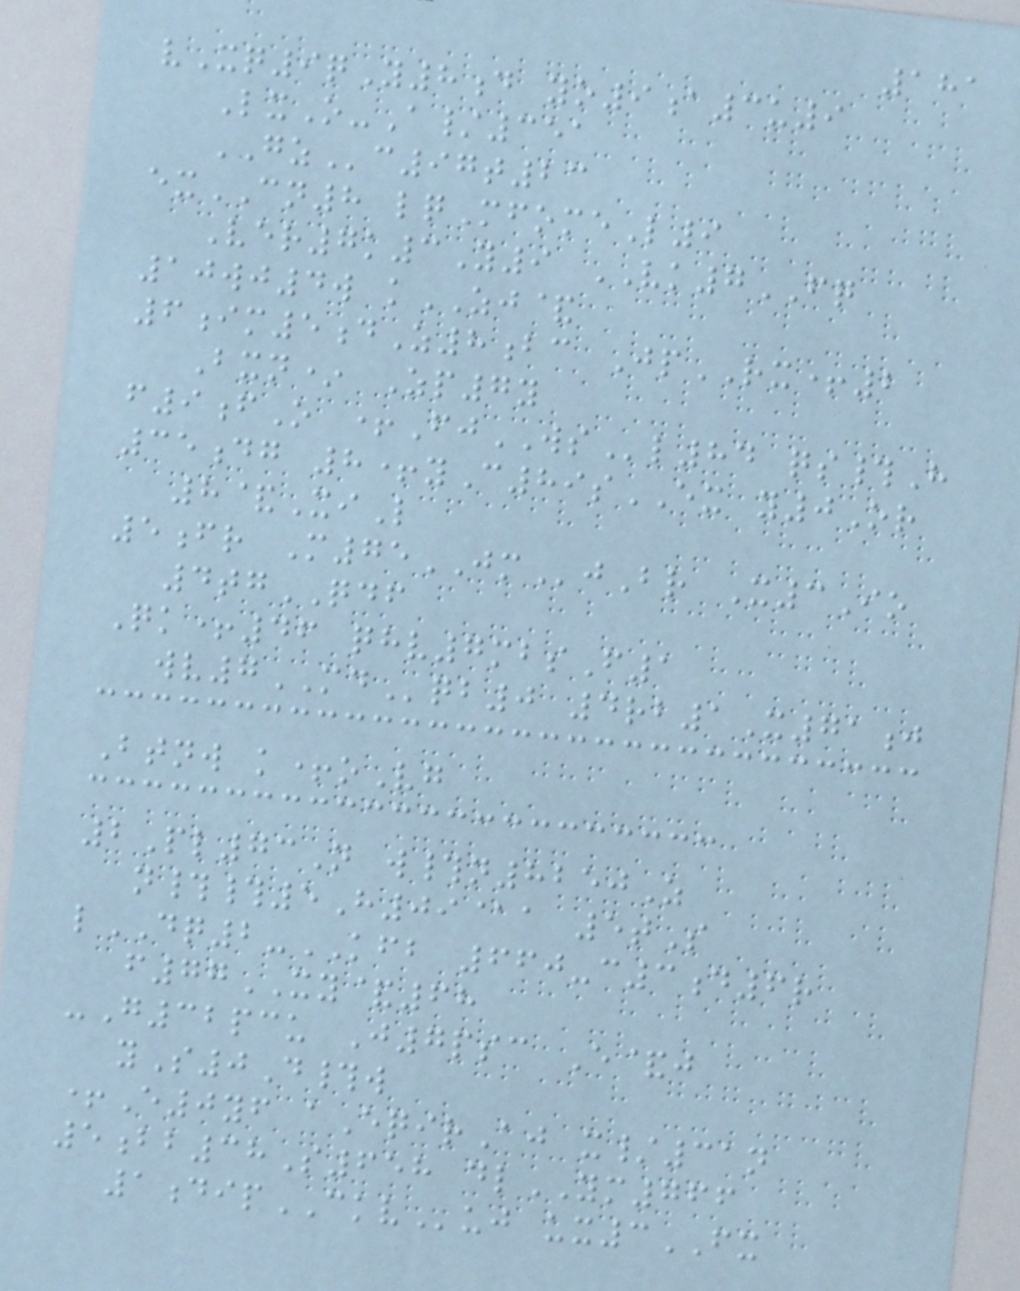181
vXq9qY8d yo9a3u9
LxO-A/351
GZc97t23
exCN8 lqMfomeL9
Ver7k3Y9 VK7FQ
10wj4w kZJ&
6im5dZ8bc JpRX+2
Bxn* Zp7y
f9fO +FjWSl84 qs#H
35dg 8+yC89sEX y0Or
8&XiL
5fr M75JMjBr X3Io
4tgQDF
Qk+46 qhv7mbsF1
wv7MDqb0 4rb1X71j
Btnw k+oVg
2Pl73N w#n8250Z
n##5H09@a 5tS
lDQ2-KFB 660-c3d6r
f77XY&68
-G32pcu J7psc E&j
yS0D#w
+E0yf aEqirAj x/31n
5bb38S658 dlYM766
1dipCKVuj ux3FX
